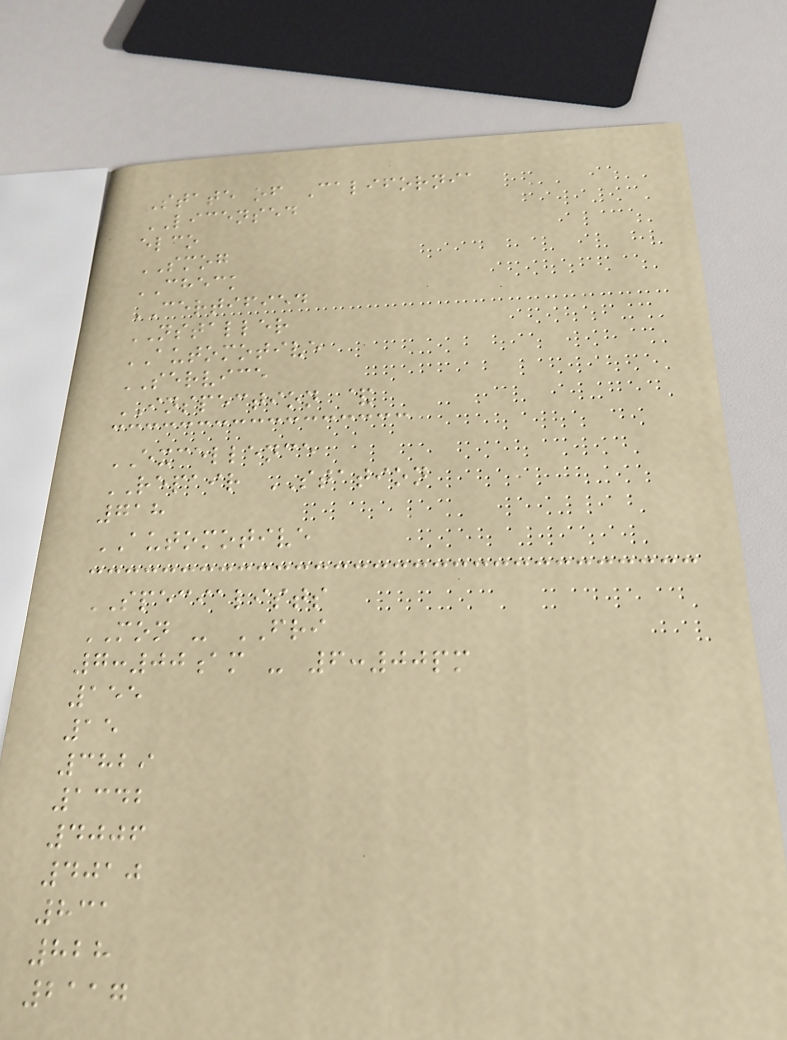State of California
LICENSED
elco
SMOG
CHECK
CERTIFIED
NSTALLER
AUTOMOTIVE
SERVICE
INSPECTION &
EXCELLENCE
REPAIR STATION
718
AUTOMOTIVE
SPECIALISTS
MON - FRI
7:00am - 6:00pm
155
15
3829
1342
4006
4010
831
828
2117
